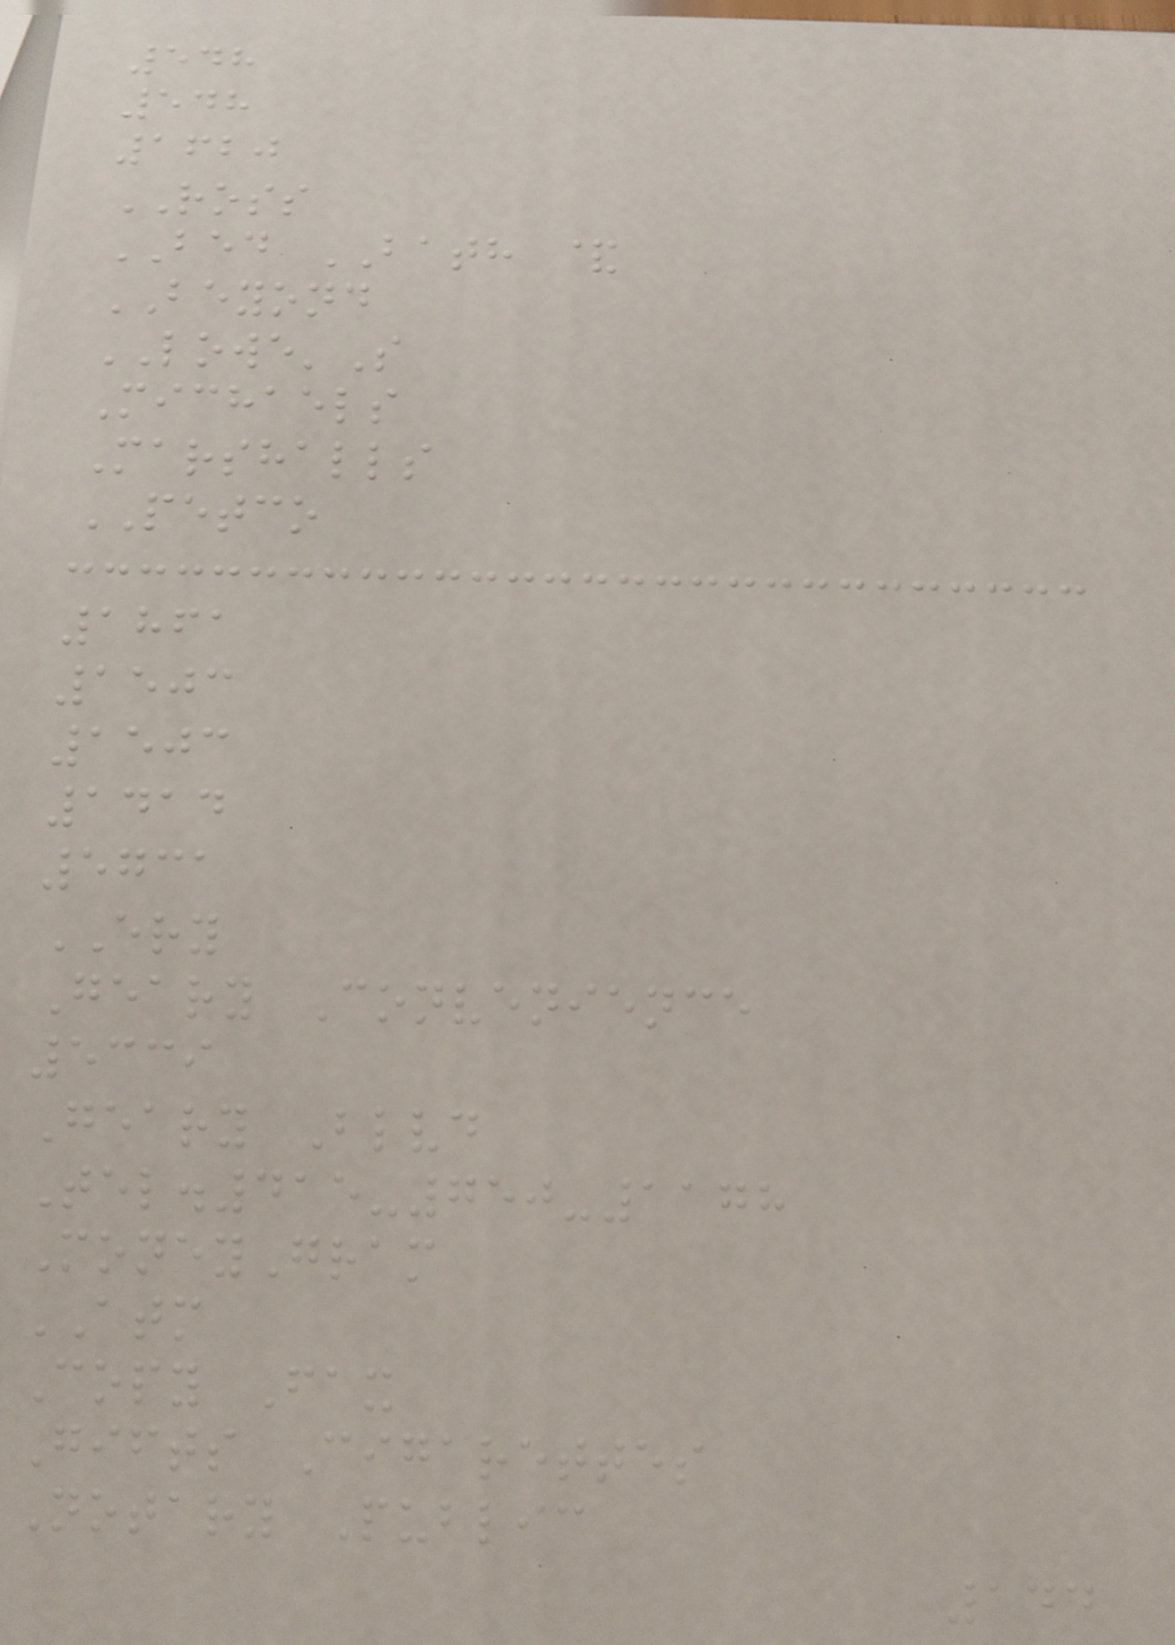548
548
1620
ROSS
BED BATH &
BEYOND
LOWE'S
Michaels
Marshalls
PETCO
1861
1503
1503
1414
5731
ERY
Geary Convenience
5339
Geary Blvd
Tel.415-750-1178
MoneyGram
ATM
Copy Fax
Gifts Cigarettes
Notary Public
144
